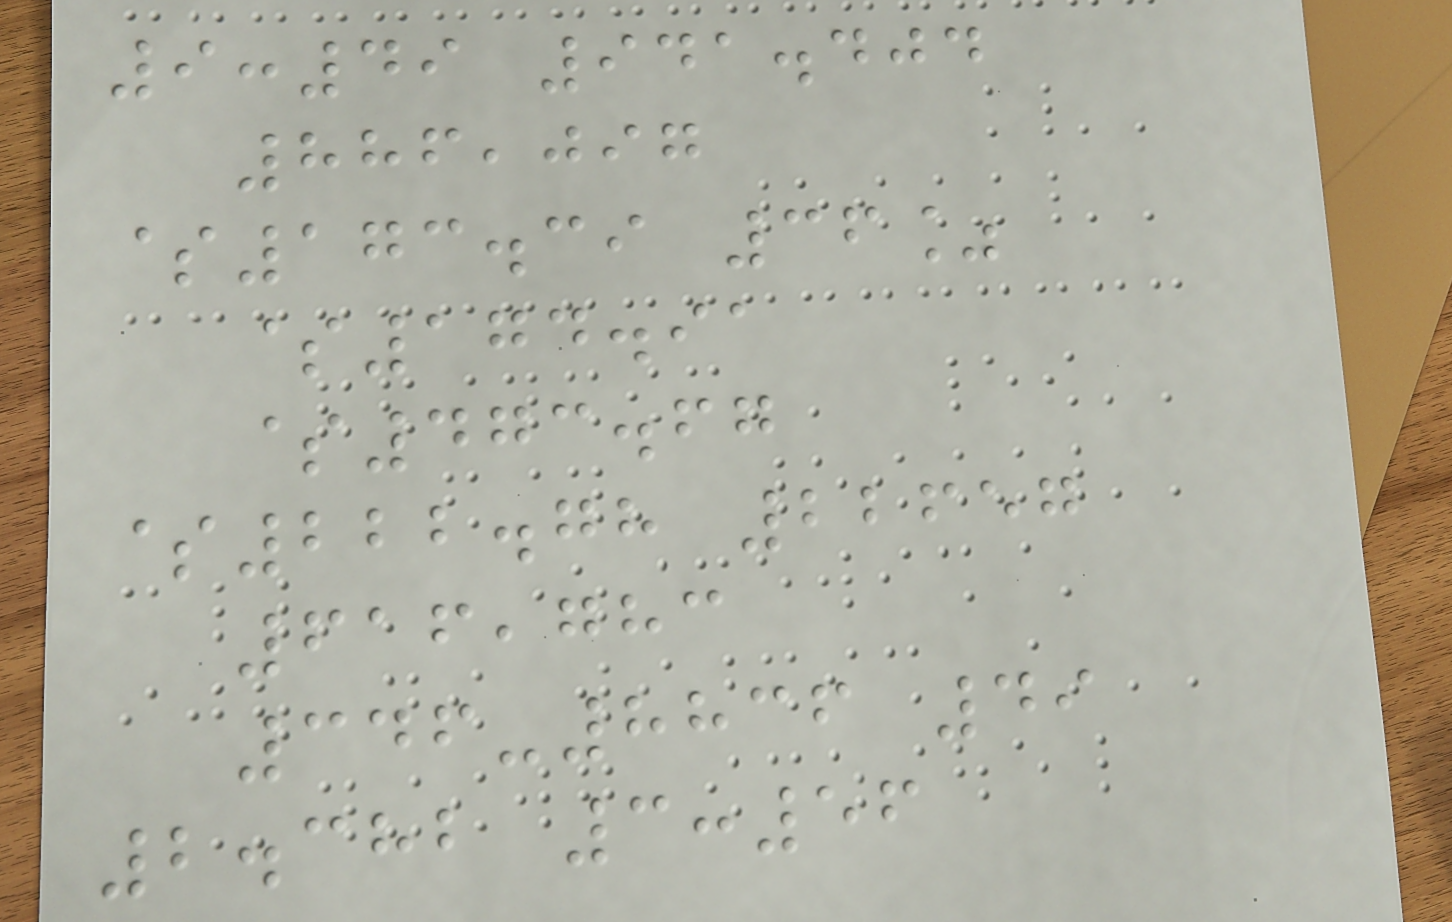9:49 941.404
886,097
$173.39 36%
$174.91
$473.67
$222.78 22657
616,783
346-8836 49
2.382 3:56
